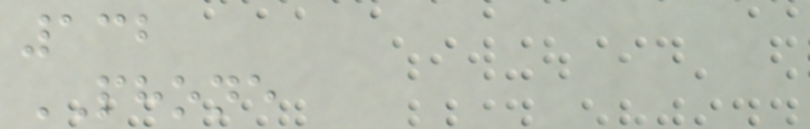132
PHONE
